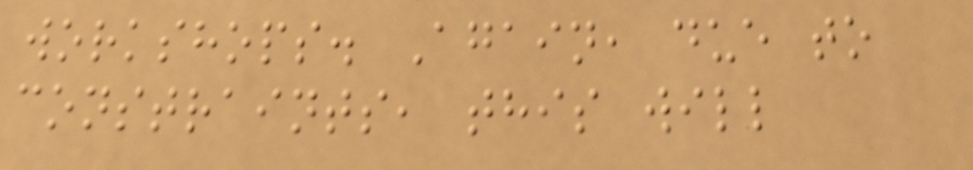workshops. Again, due to
constraints, this will
